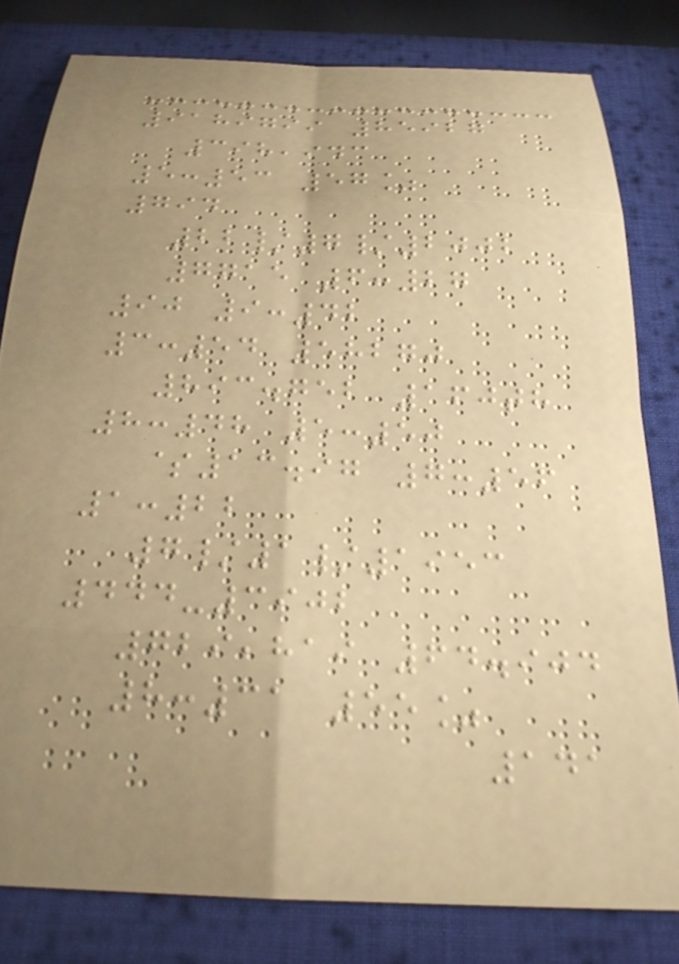9189799 85927
398,943
5:53 57%
794
22/7/2002
7715 6:27
90 9:42
3:54 58270
893.752 160th
8:48 5:50
$13.97 7:56
1:22
7/1/1953
444-3902
729,819 64.904
8:31 55%
141
